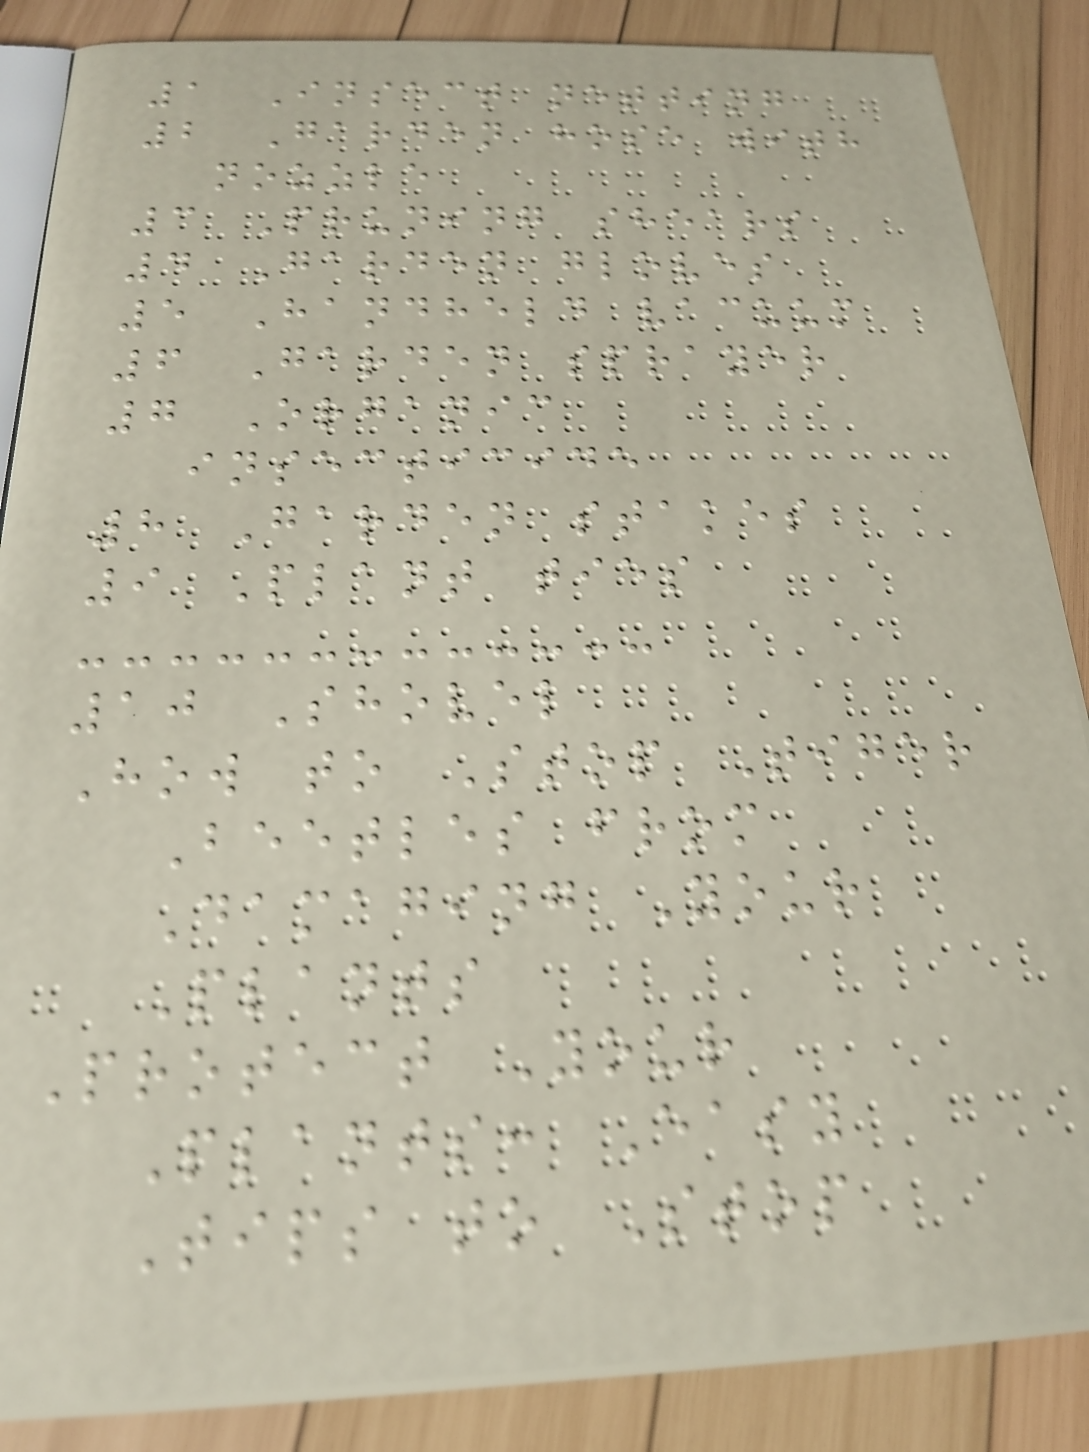1 Insect netting
2 Garden hose with
nozzle
3 Pruning shears
4 Garden gloves
5 Handheld vacuum
6 Garden sprayer
7 Organic
insecticide
8 Garden stakes
9 Plant ties
10 Shovel
How to Stop Tiger
Beetles from
Damaging Your
Plants
Protect Your
Plants: Easy
Tips to Stop
